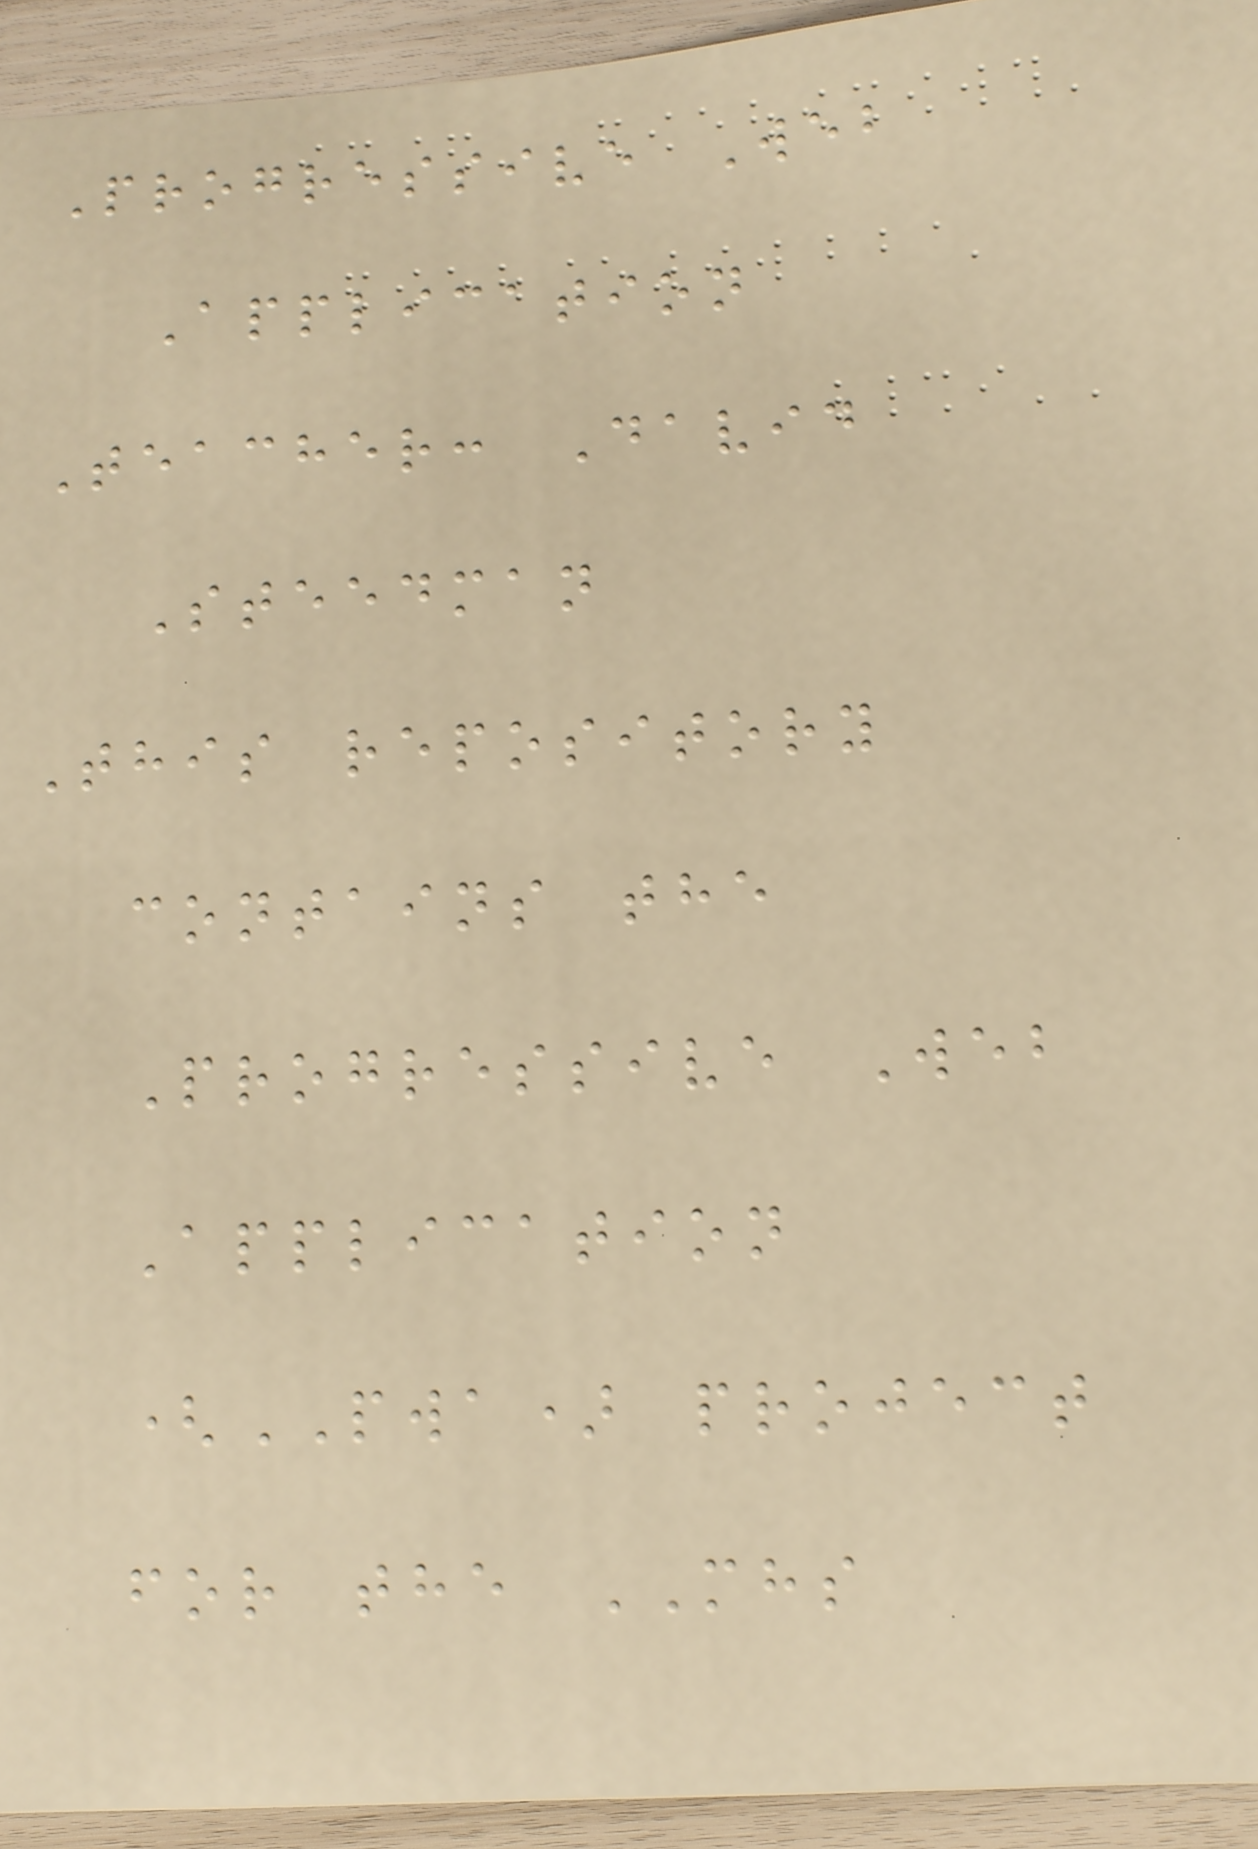Progressive Web
Application
Teacher: David
Steedman
This repository
contains the
Progressive Web
Application
(PWA) project
for the MHS
